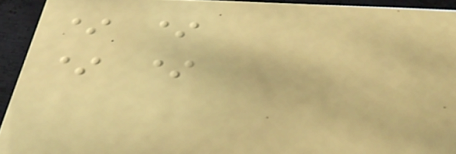* *
* *
